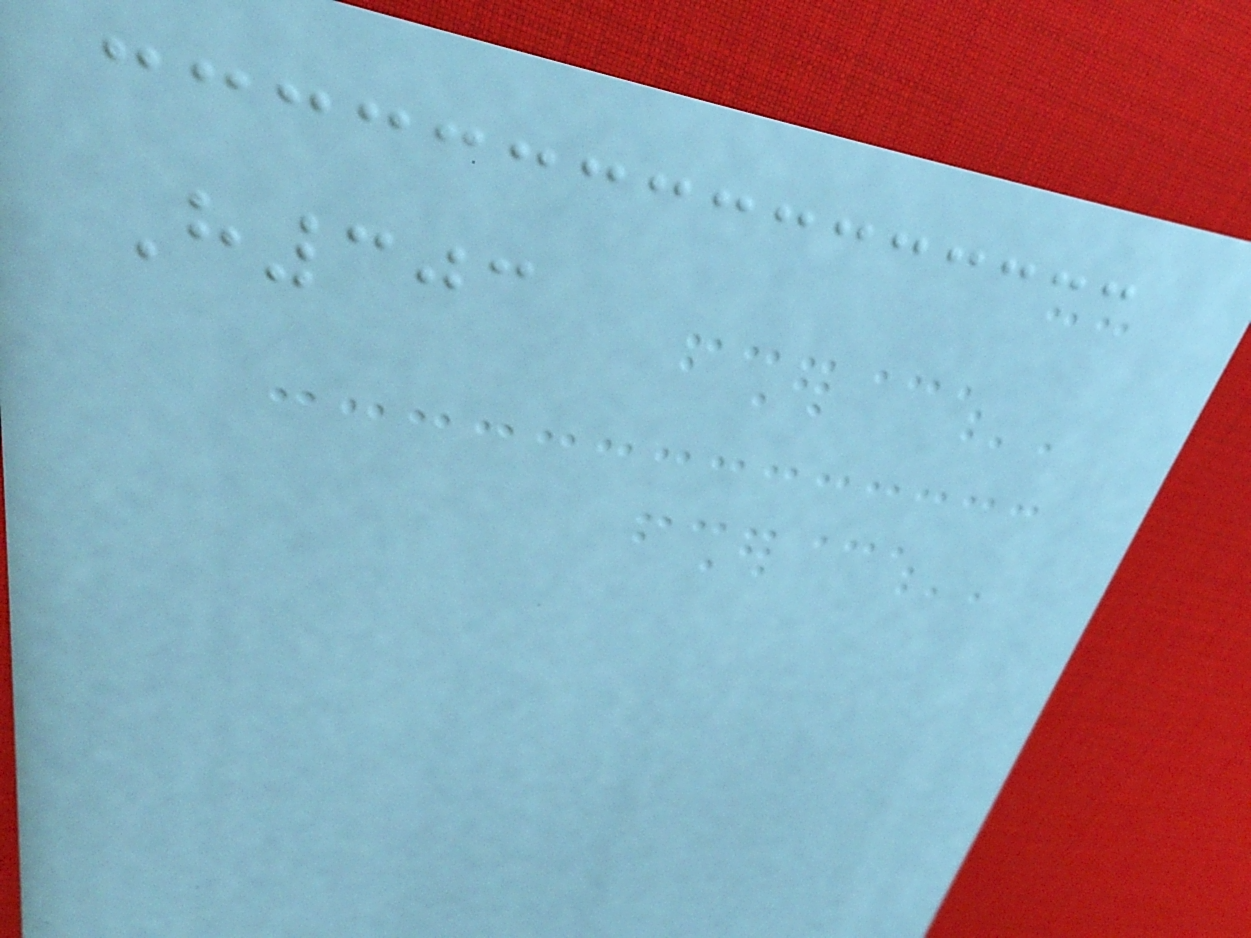H303
